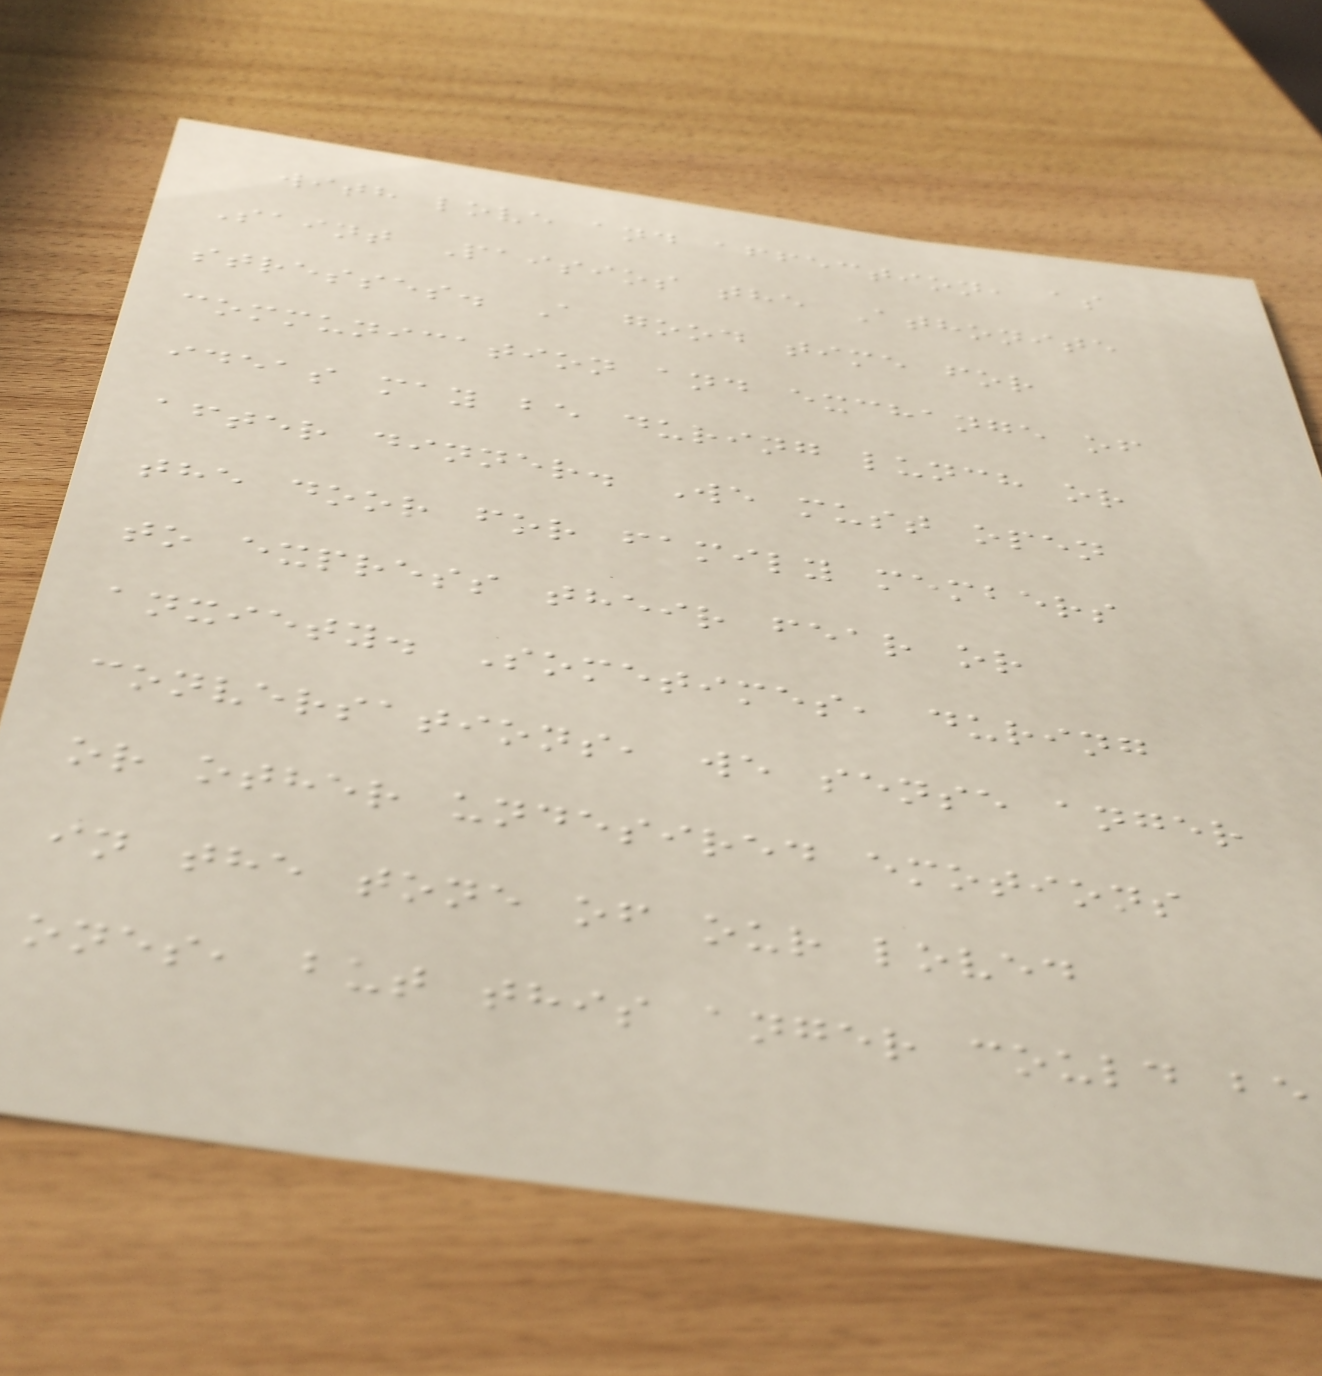with love and affection, as
Saint Paisios the Athonite
stresses. A good time for
communication and exchange of
ideas may be during lunch or
after dinner. We must open
the door for family members
to express their fear or
anxiety. Sometimes, during
conversations, we sense anger
or other undesired emotions
in the tone of our loved
ones, but this anger could be
